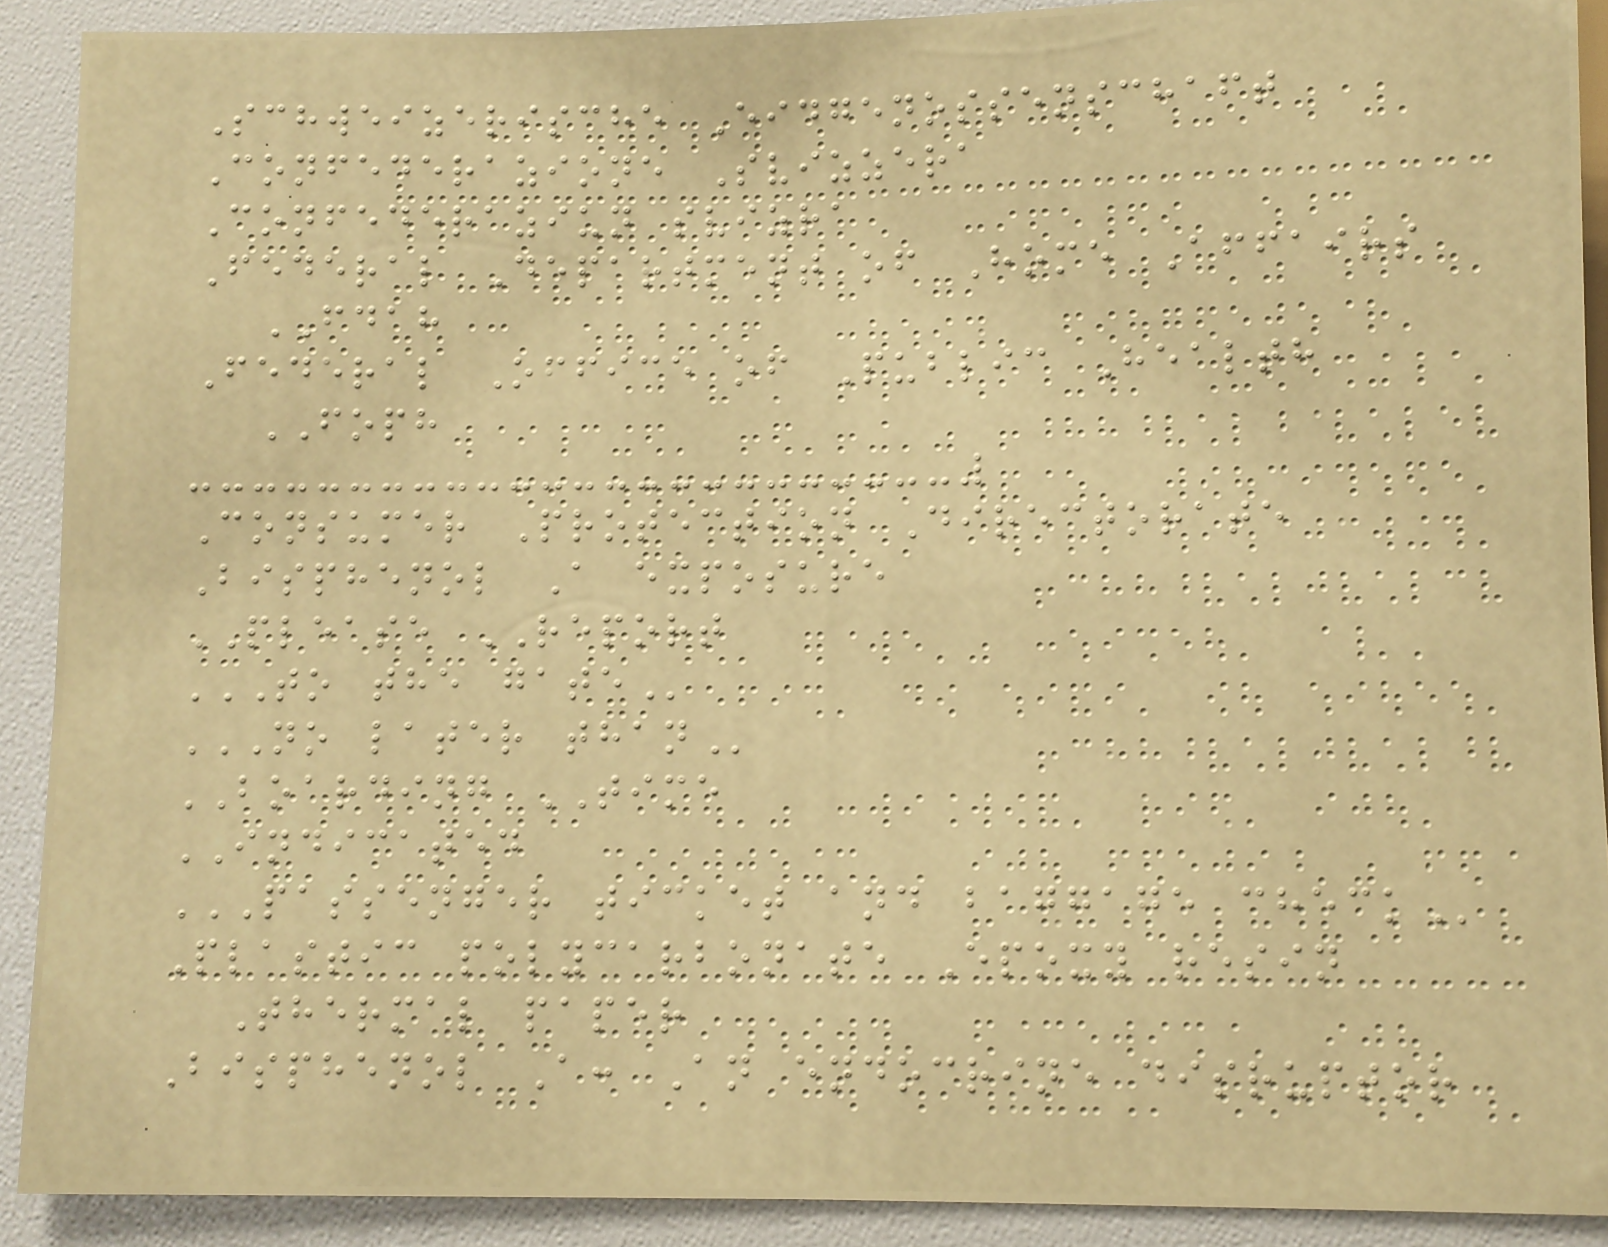Schweizerische Eidgenossenschaft
Confederazione Svizzera
Confederaziun svizra
Federal Department of Home Affairs
FDAH
Federal Office of Public Health
FOPH
Consumer Protection Directorate
Bisphenol A exposure
PLEASE REPORT
TO THE GATE
NO LATER THAN
BOARDING TIME
INDICATED
PASSENGER TICKET AND BAGGAGE CHECK
Plastic polycarbonate Epoxy resin
Thermal paper
Bisphenol A: An endocrine disruptor
